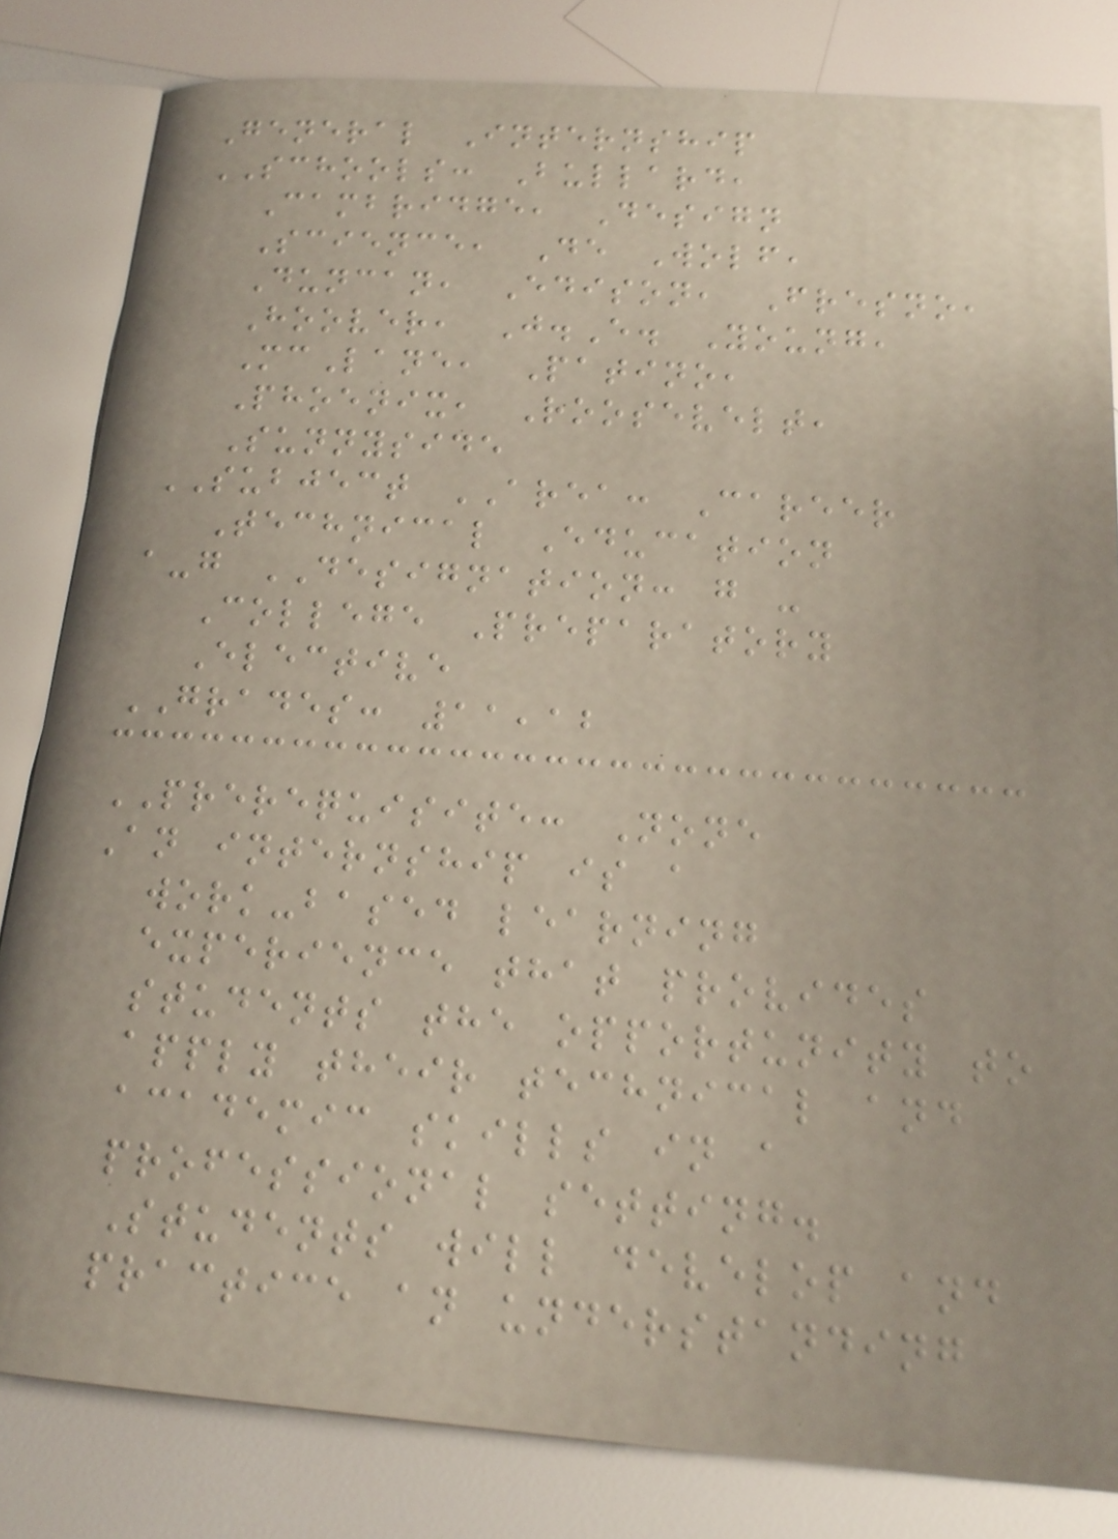General Internship
SCHOOLS: Bullard,
Cambridge, Design
Science, De Wolf,
Duncan, Edison, Fresno,
Hoover, J.E. Young,
McLane, Patino,
Phoenix, Roosevelt,
Sunnyside
SUBJECT AREA: Career
Technical Education
a-g DESIGNATION: g -
College Preparatory
Elective
GRADES: 11,12
PREREQUISITE: None
An internship is a
work-based learning
experience that provides
students the opportunity to
apply their technical and
academic skills in a
professional setting.
Students will develop and
practice an understanding
